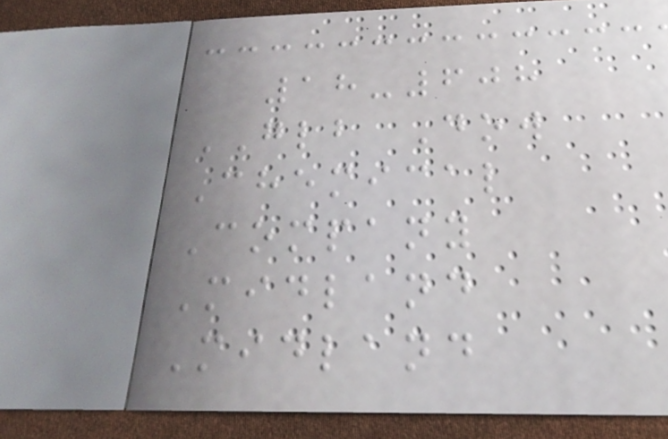18-608
GLB Dow
Chemical
Company
Midland
Midland
